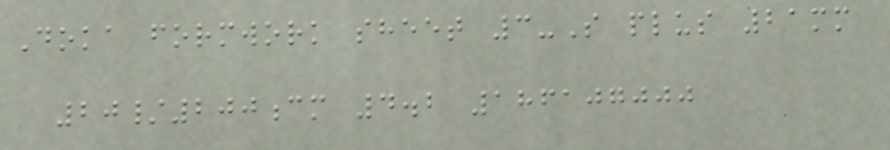Doka formwork sheet 3-S plus 21mm
20/200cm 4.2 186107000
